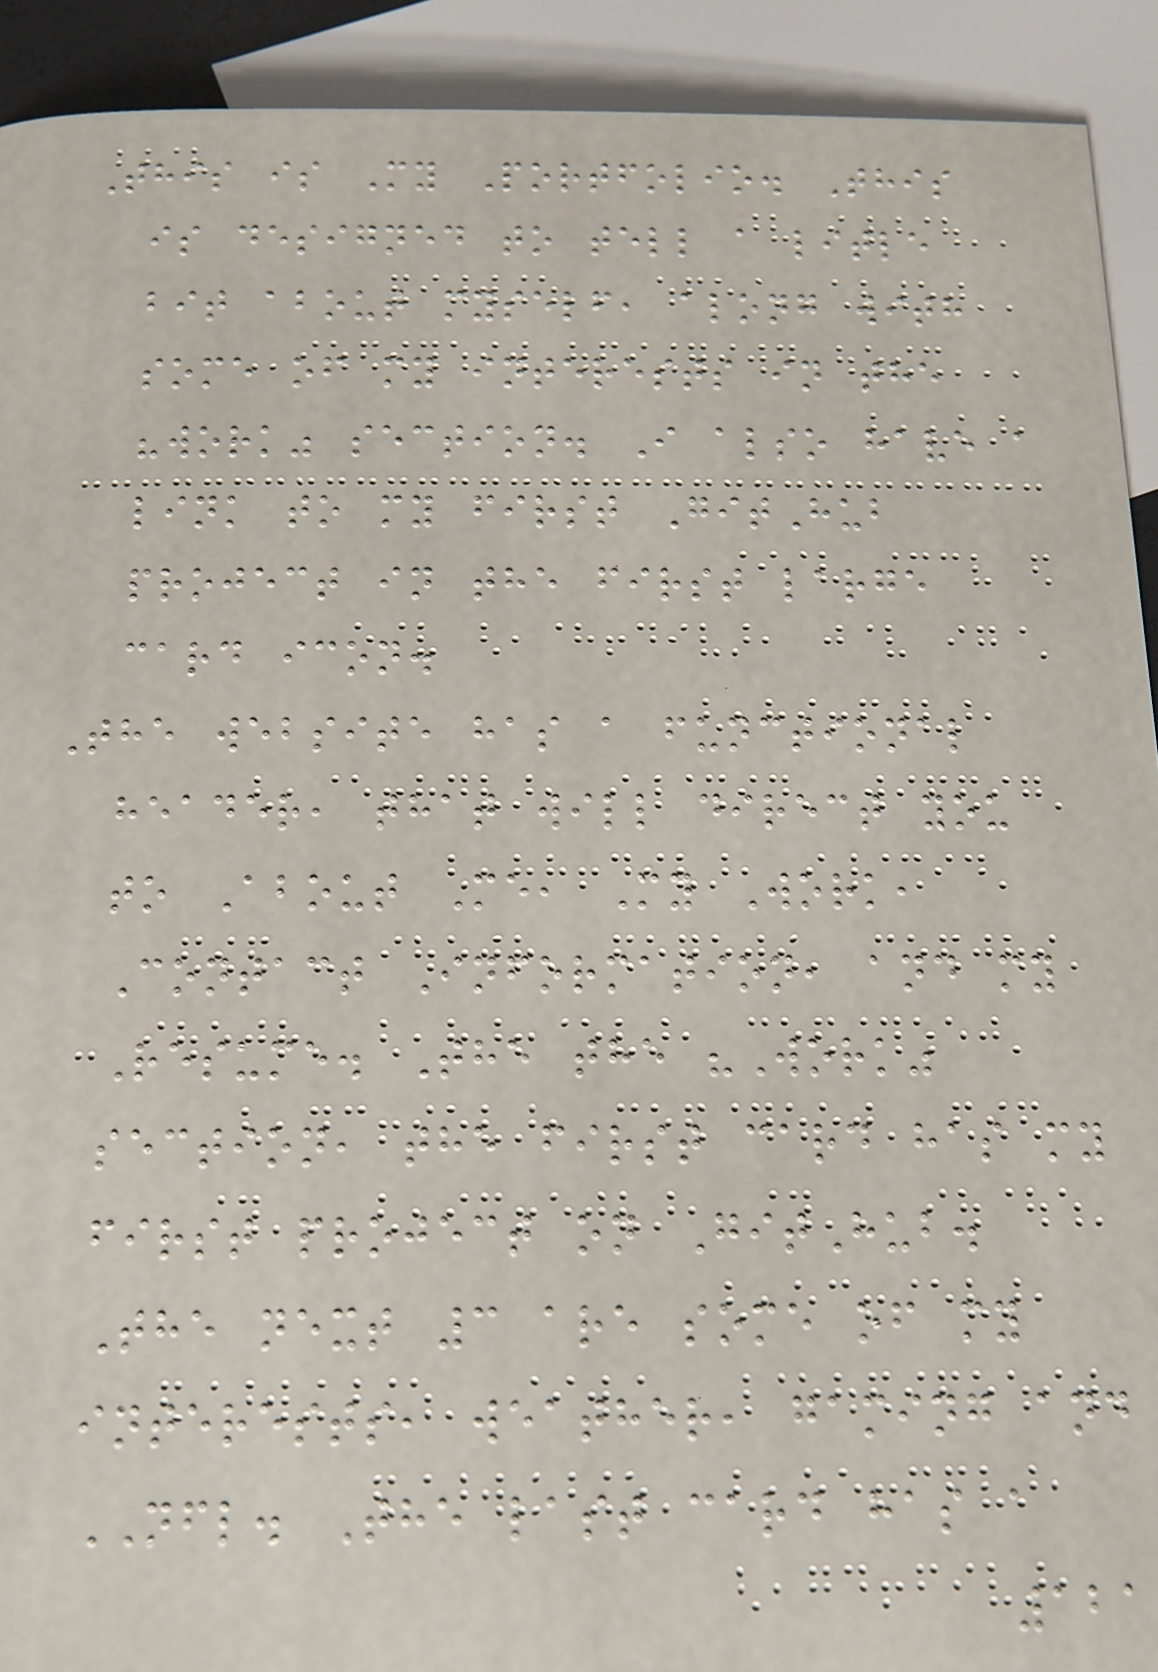This is My Portfolio. This
is designed to tell a litle
bit about myself, along with
some of my interests in the
"work" section. I also have a
link to my first GitHub
project in the first large
card icon.
The website has a functional
header, that will direct you
to About Me, My Work,
Contact Information, and my
Resume. The the "Work"
section, the first card has my
first project on GitHub.
The next 3 are some of my
interests, weather, gaming and
NFL. The last card has a
121
